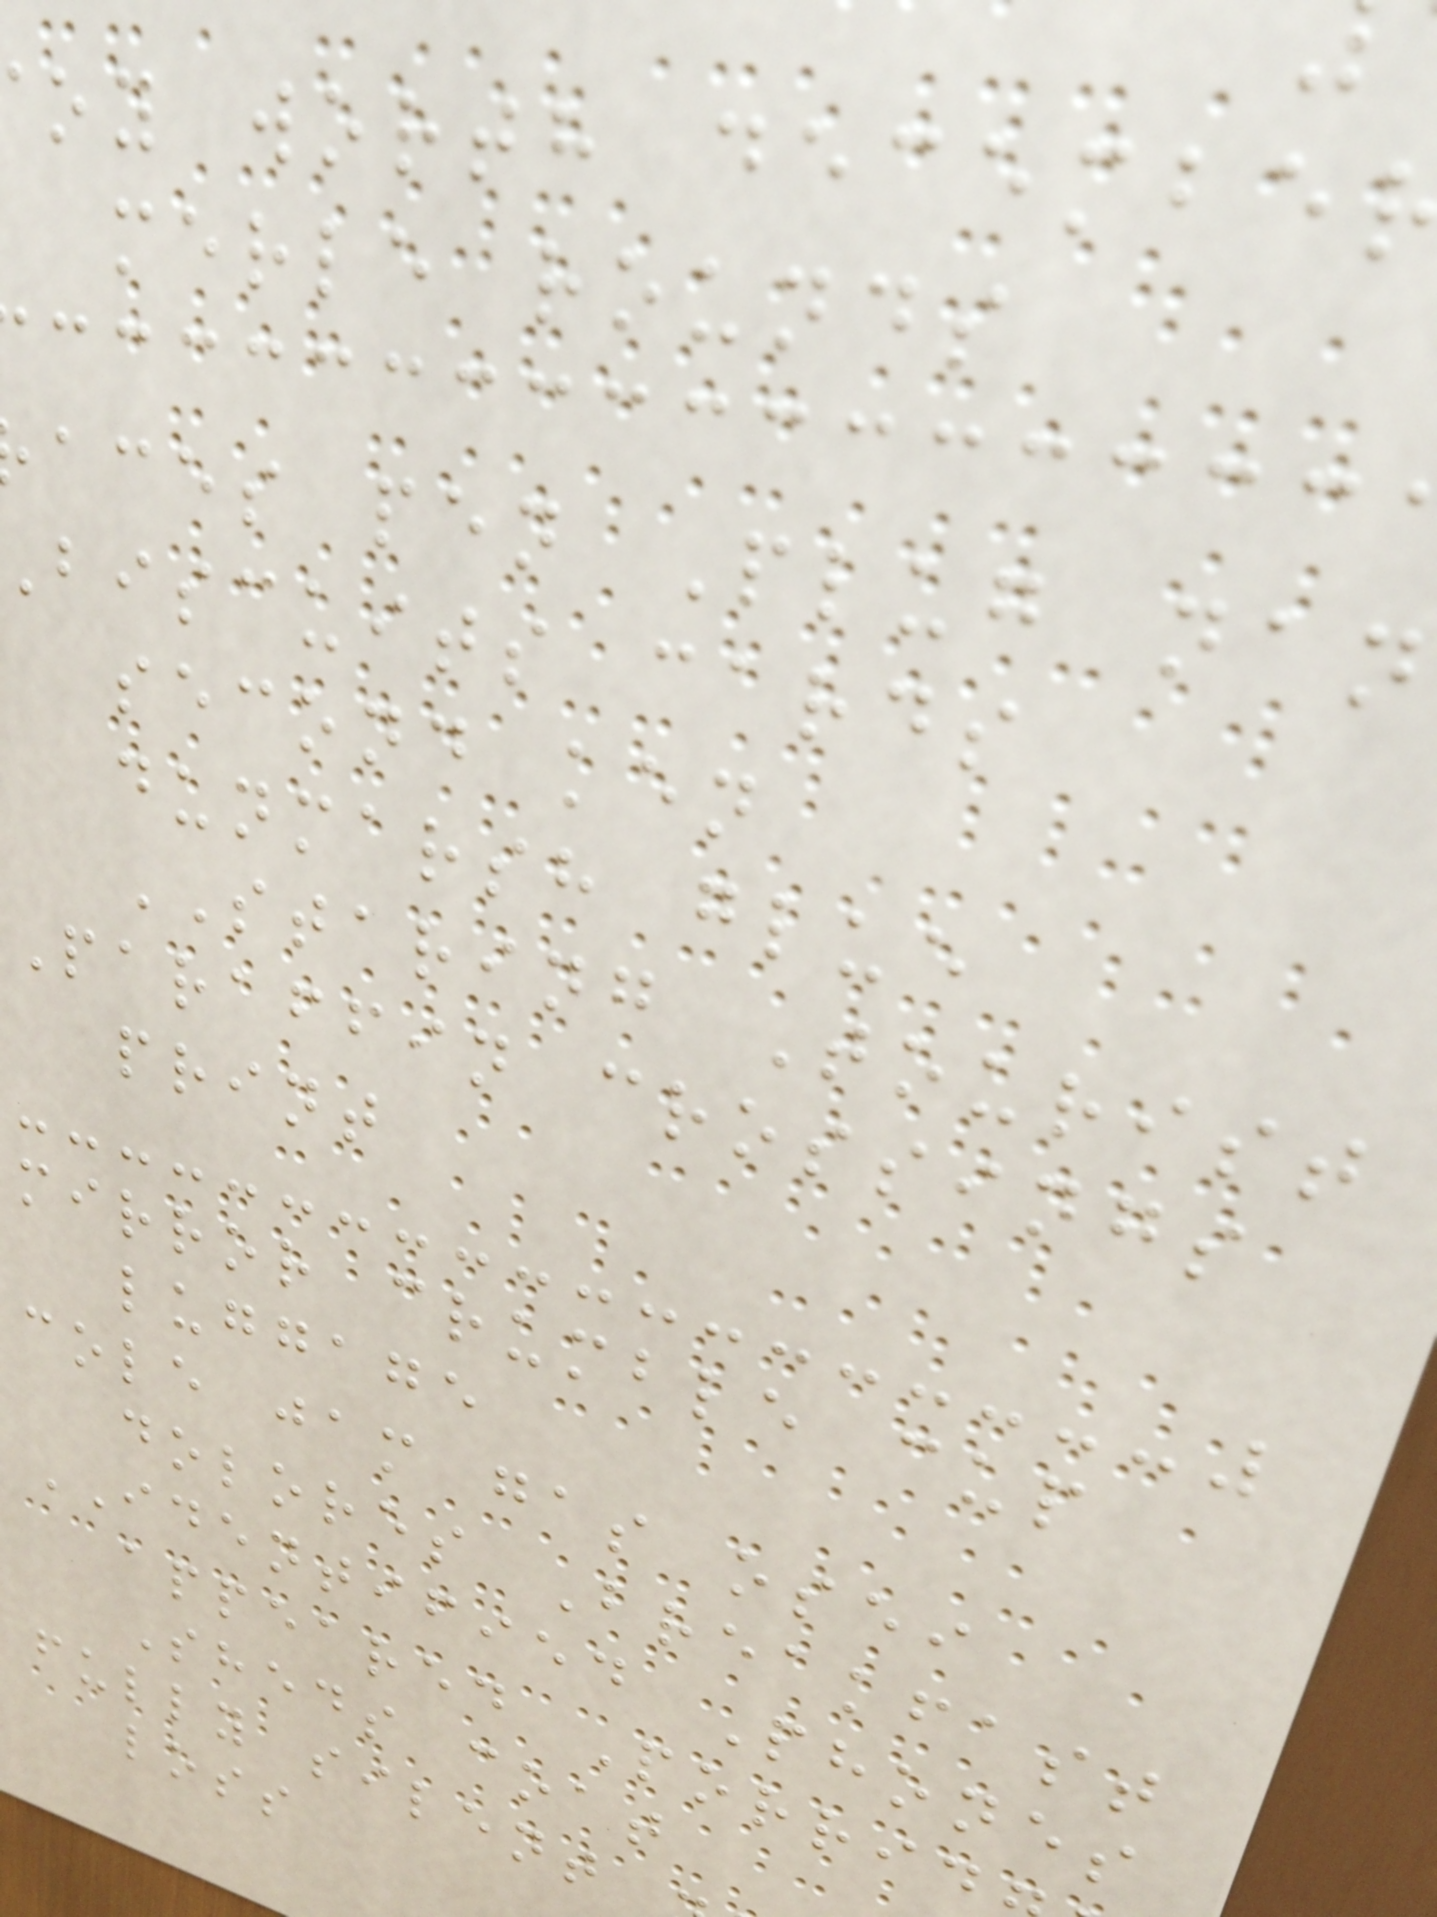oy worth decembe
merle rounds
aces pen Plug nan
biscuits cards
second ken
dunmarsh glue
STARING Tourist
Paraffin crossings
print
mirror crumble cup
luggage
cole jam gas osei
dolores Breakfast
IDENTIFIED Phones
appeared Porrid
Sheds coat
fully silent
loss
